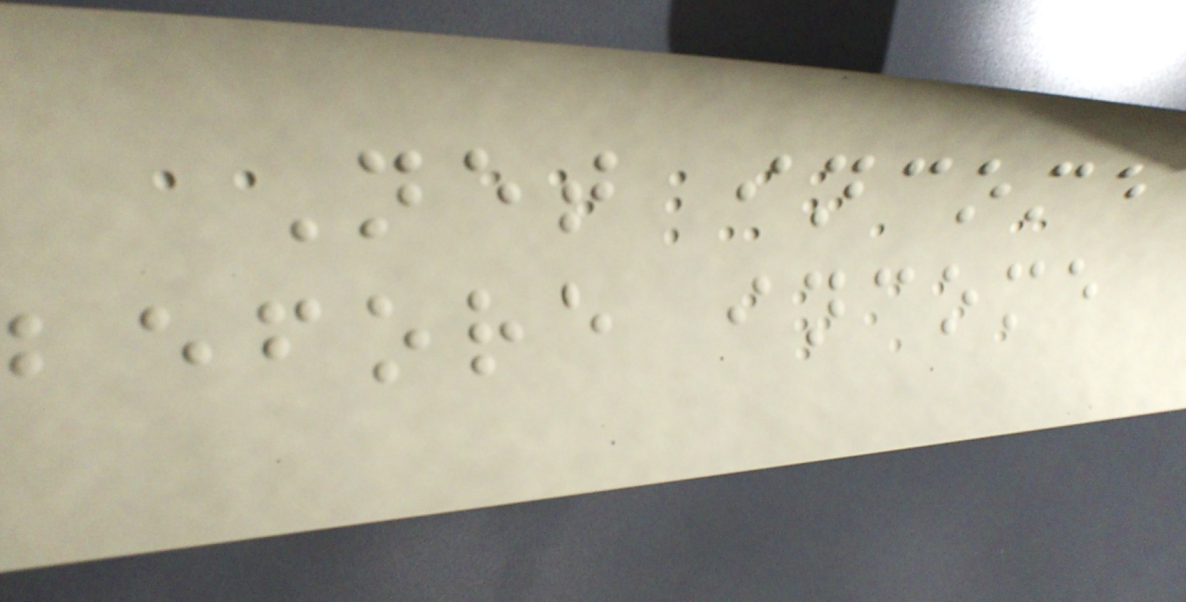Net income
before income
